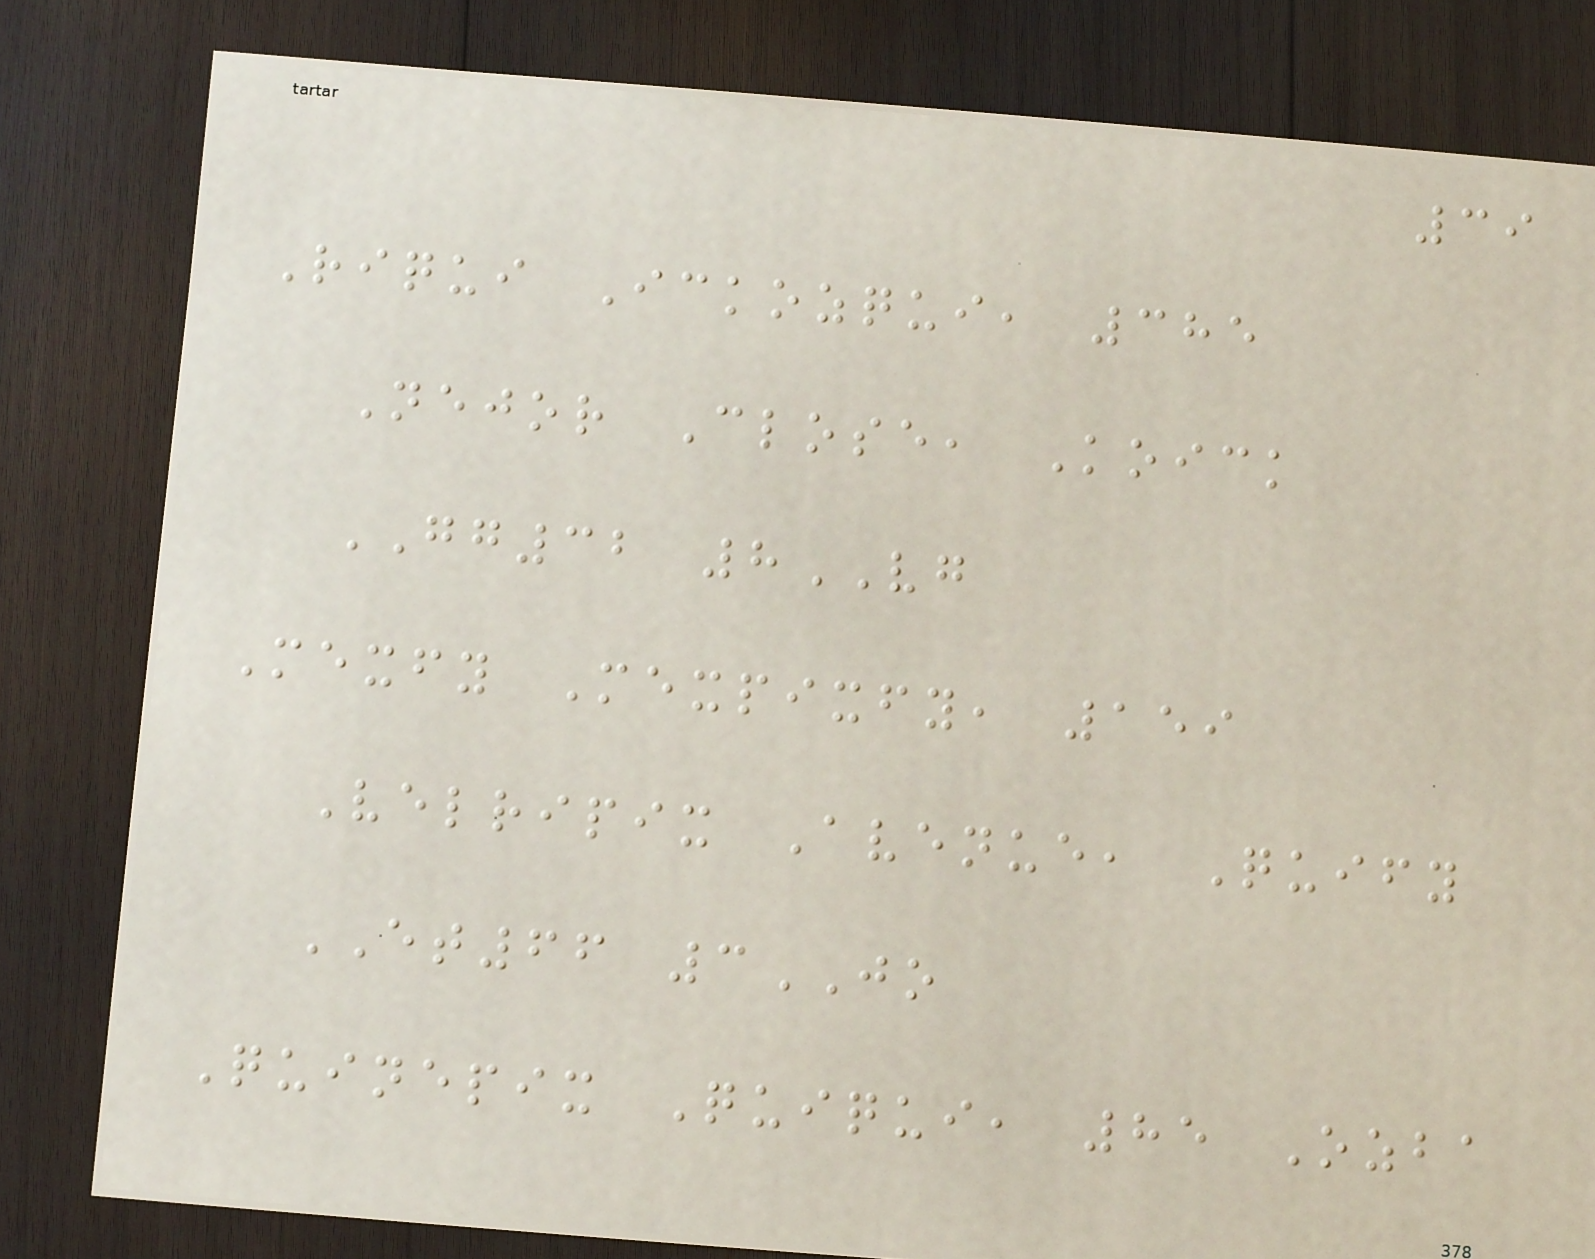39
Riqui Ickozqui, 385
Nejor Close, Koick
GG32 8VG
Mexfy Mexpixfy, 159
Velripix Avenue, Quify
ET66 3JO
Quinepix Quiqui, 85 Ozba
